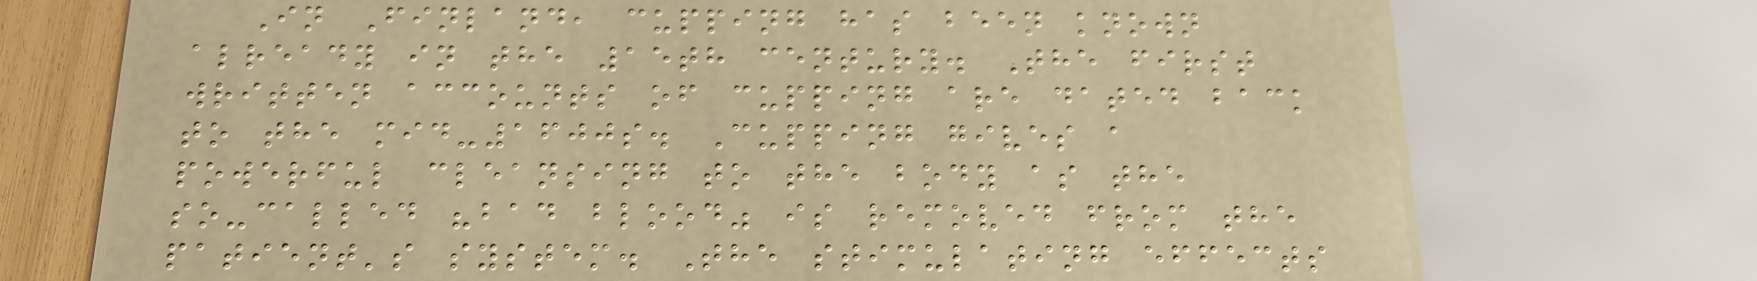In Finland, cupping has been known
already in the 15th century. The first
written accounts of cupping are dated back
to the mid-1600s. Cupping gives a
powerful cleansing to the body as the
so-called "bad blood" is removed from the
patient's system. The stimulating effects
